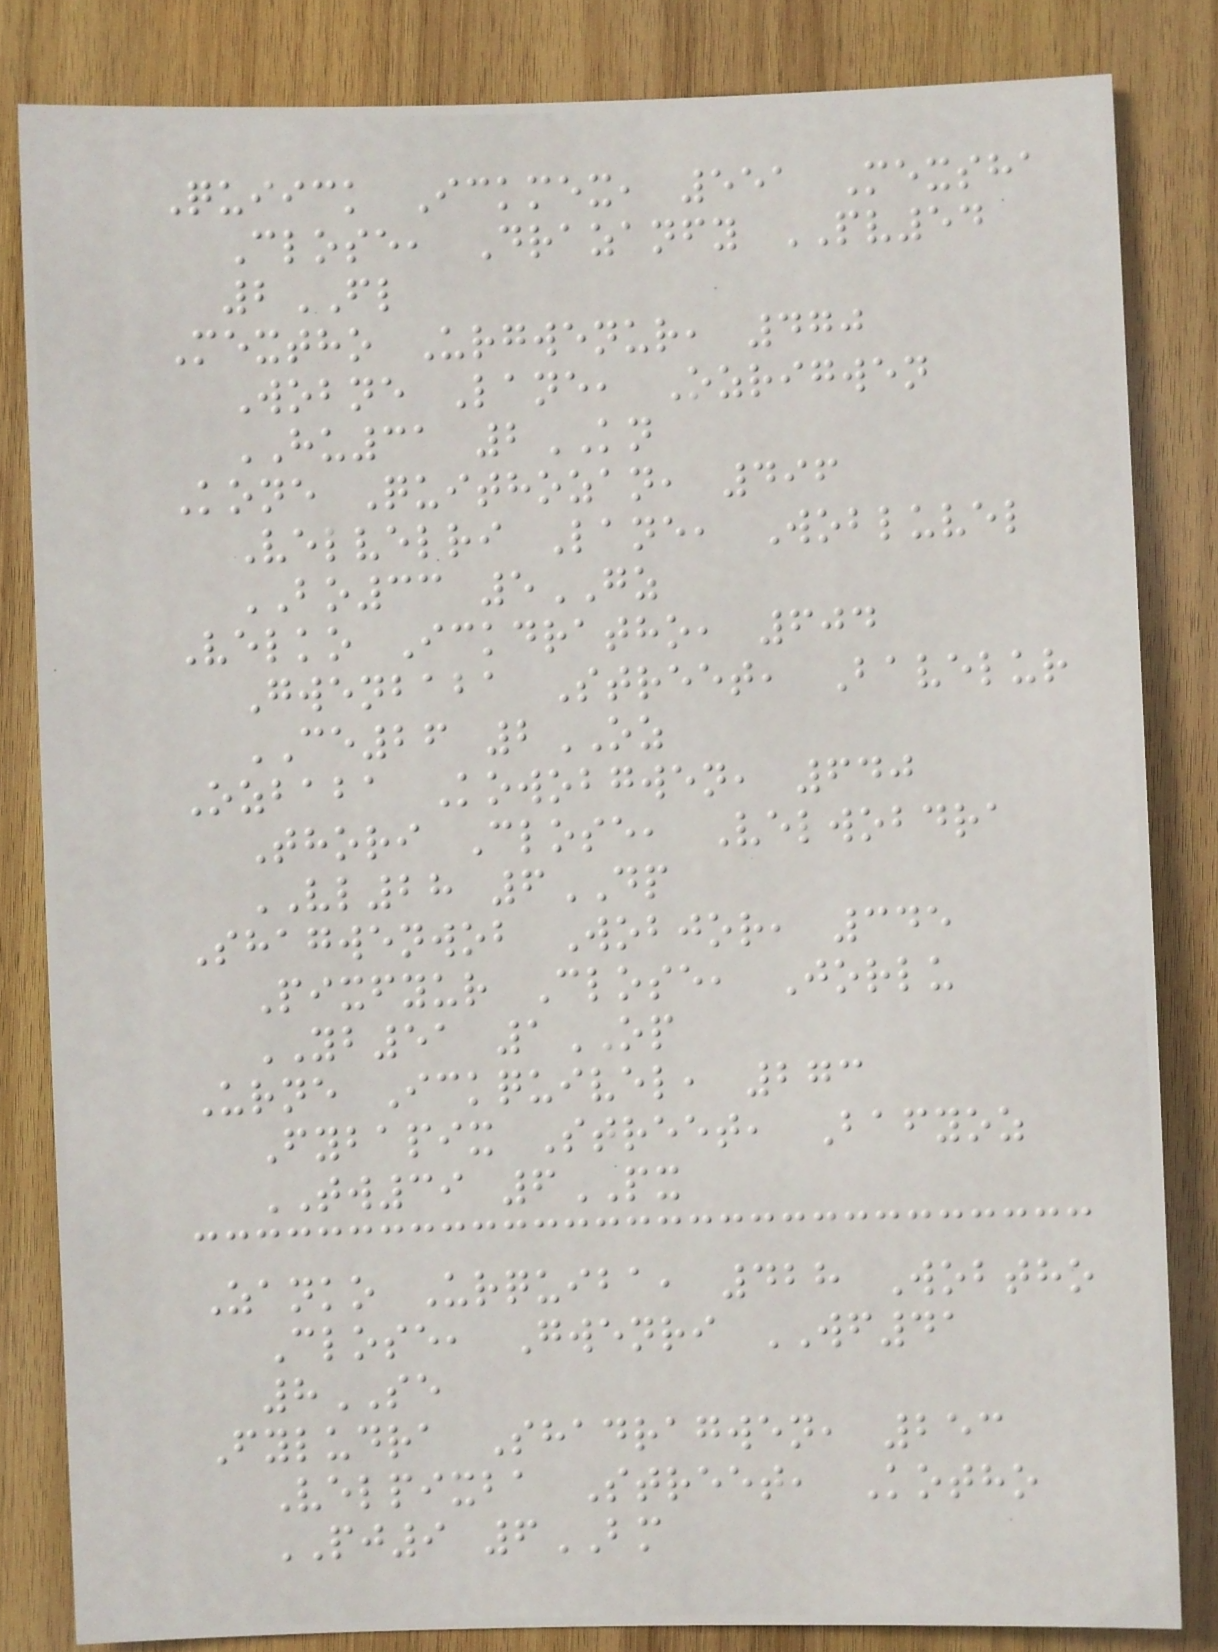Quiick Ickmex, 551 Mexsha
Close, Drazanfy PV54
2FL
Mextho Urgwenur, 470
Wobne Lane, Ozrigwen
HU31 2KN
Kone Quithozan, 496
Velvelri Lane, Wobluvel
BO33 5GZ
Velko Ickdratho, 604
Gwenbaba Street, Bavelur
CE26 2OZ
Ozbaba Kowobgwen, 640
Thori Close, Velwobdra
VL28 6DP
Shagwenwob Wobjor, 345
Pixfyur Close, Jorlu
YB51 1OP
Urne Ickquivel, 273
Fybapix Street, Bafyoz
TW39 6PX
Zanko Urquiba, 428 Wobtho
Close, Gwenri WF41
8SE
Fyludra Shadragwen, 253
Velpixba Street, Kotho
PJ9 6BM
